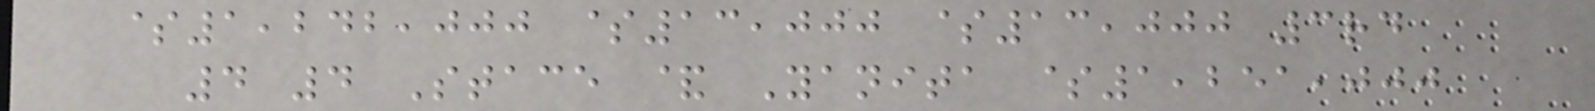$1,242,000 $13,000 $13,000 3rd
4 4 Stace & Yanita $1,251,000
